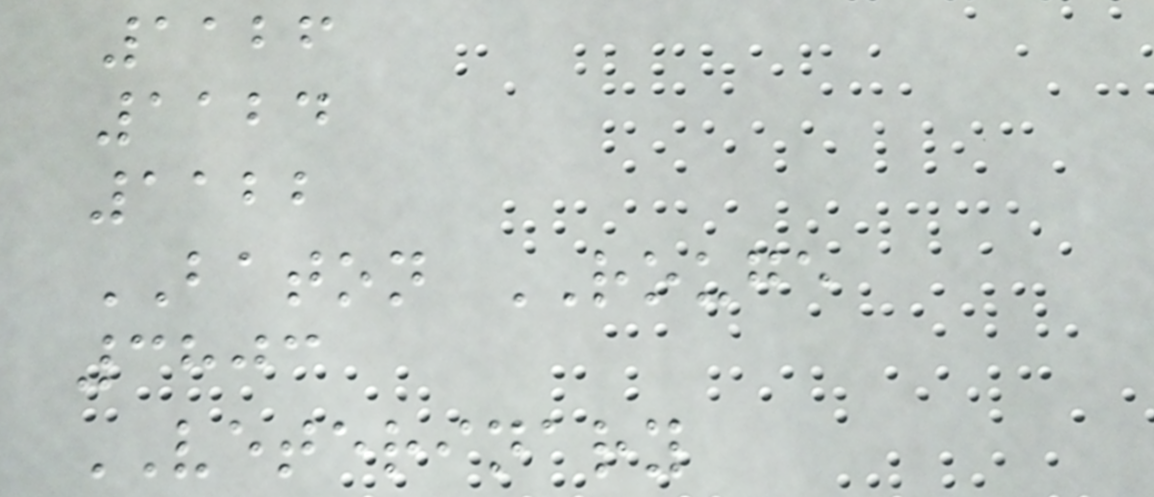1126
1124
1122
BATON ROUGE
3803
VETERINARY
